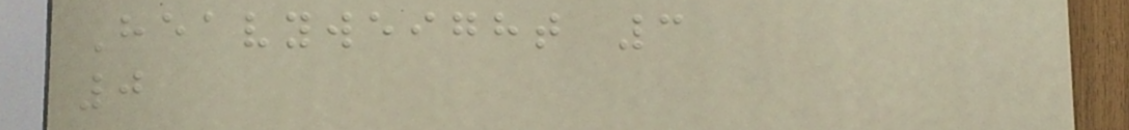Heavyweight 3
0
